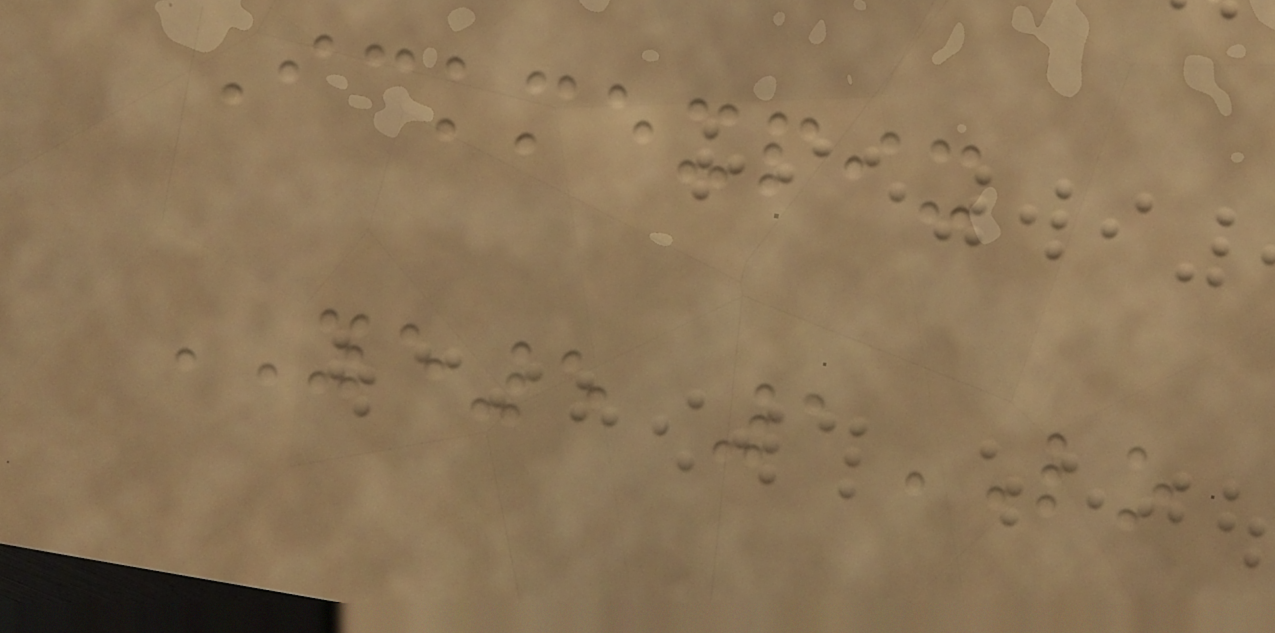Ickmexpix
YE5 1LO
